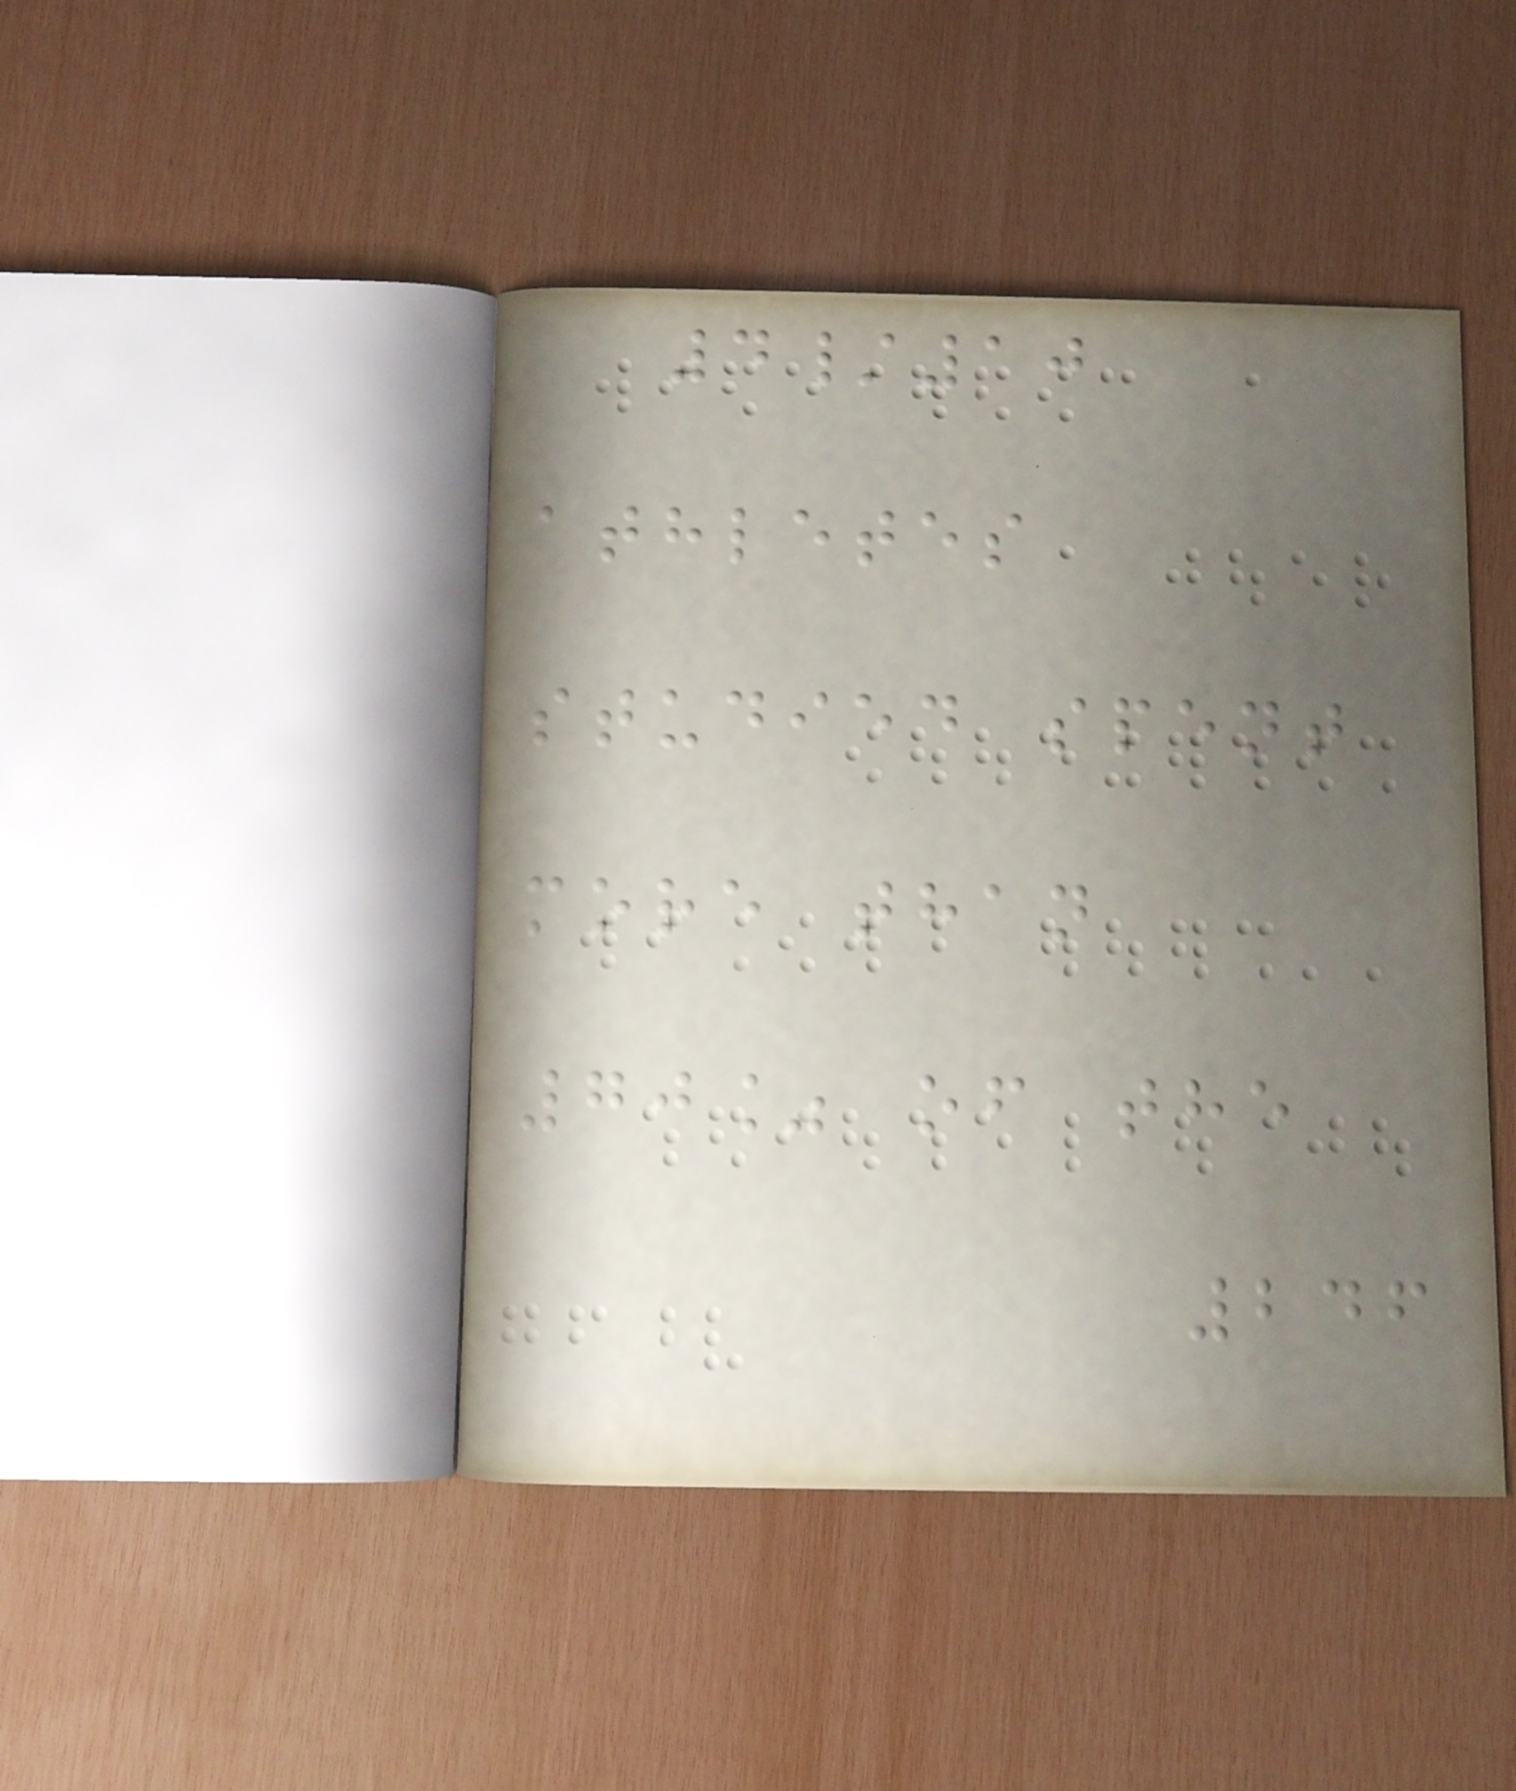4/10
athletes
studied spent
more than
70% of the
246
